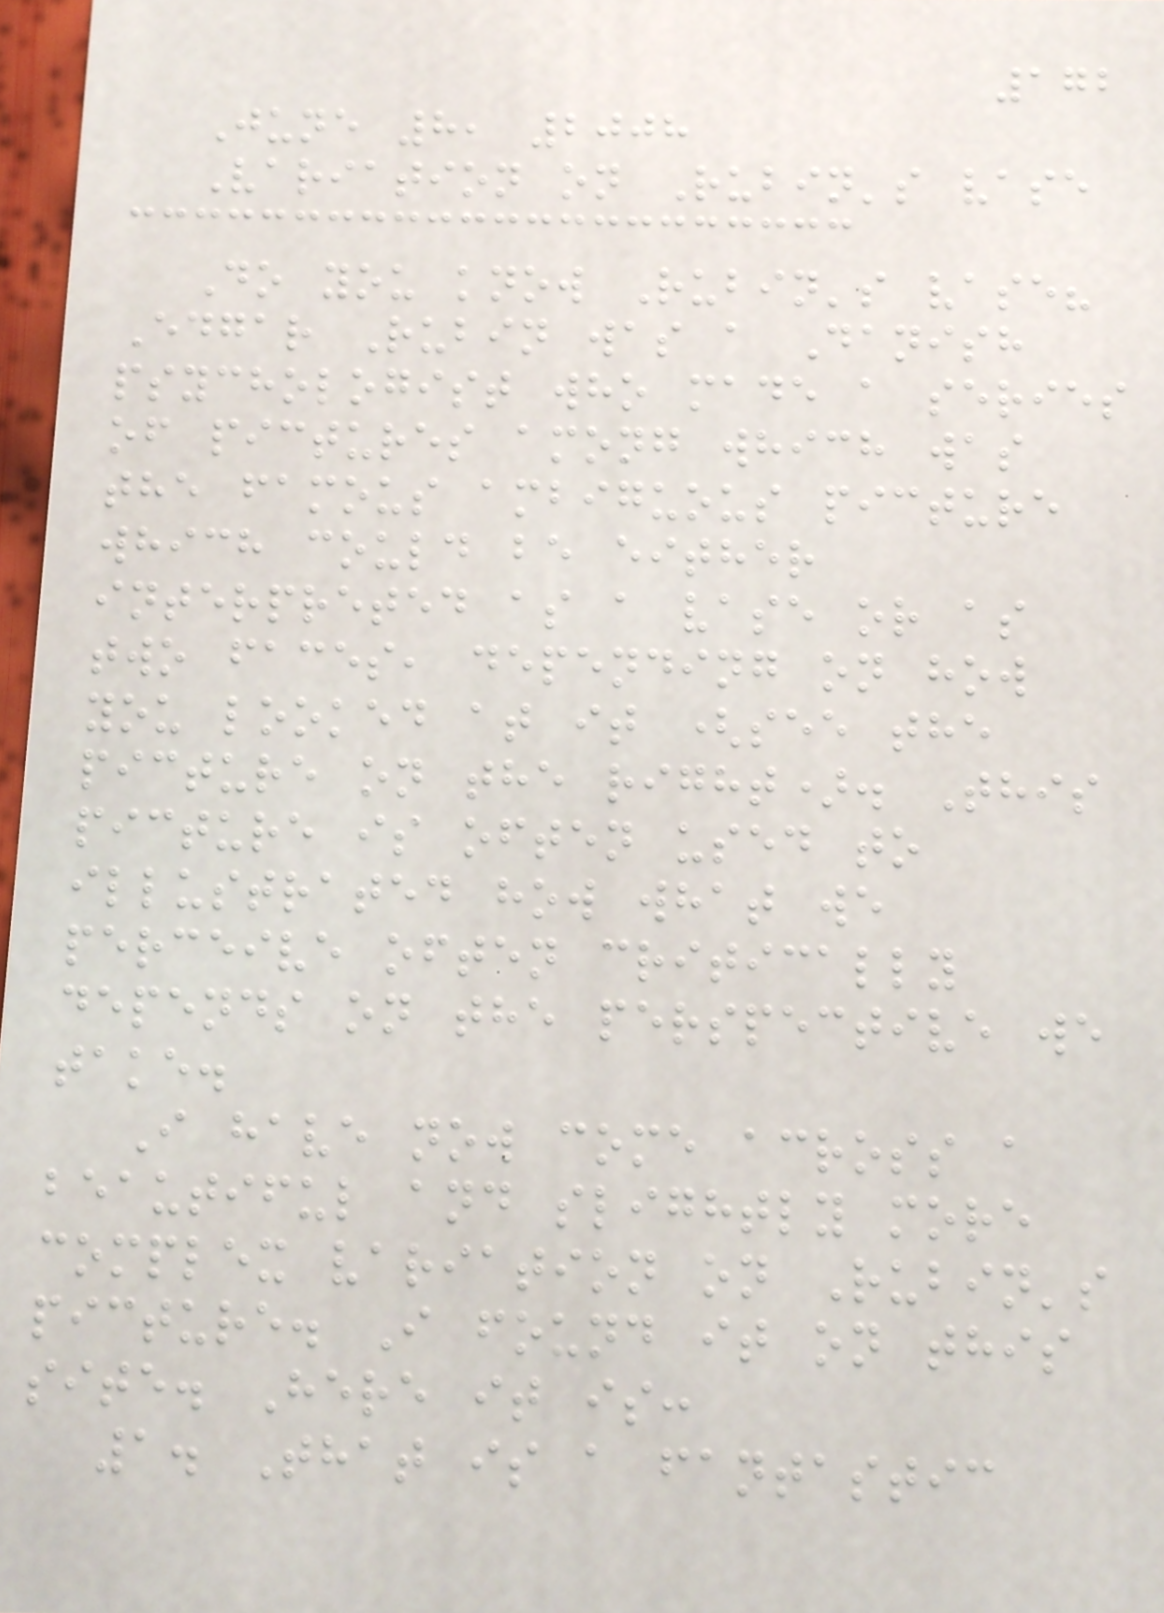172
June 8, 2008
Variation on Rubin's vase
Do you know Rubin's vase?
Edgar Rubin was a Danish
psychologist who made a series
of pictures among which was
the famous ambiguous picture
which could be either
interpreted as a vase or as
two faces, depending on how
you looked at it (see the
picture on the right). This
picture is often used to
illustrated how what we
perceive often critically
depends on the perspective we
take.
I have now come across a
beautiful and slightly more
complex variation on Rubin's
picture. I found it on this
site. Here it is:
1. That is a fantastic
